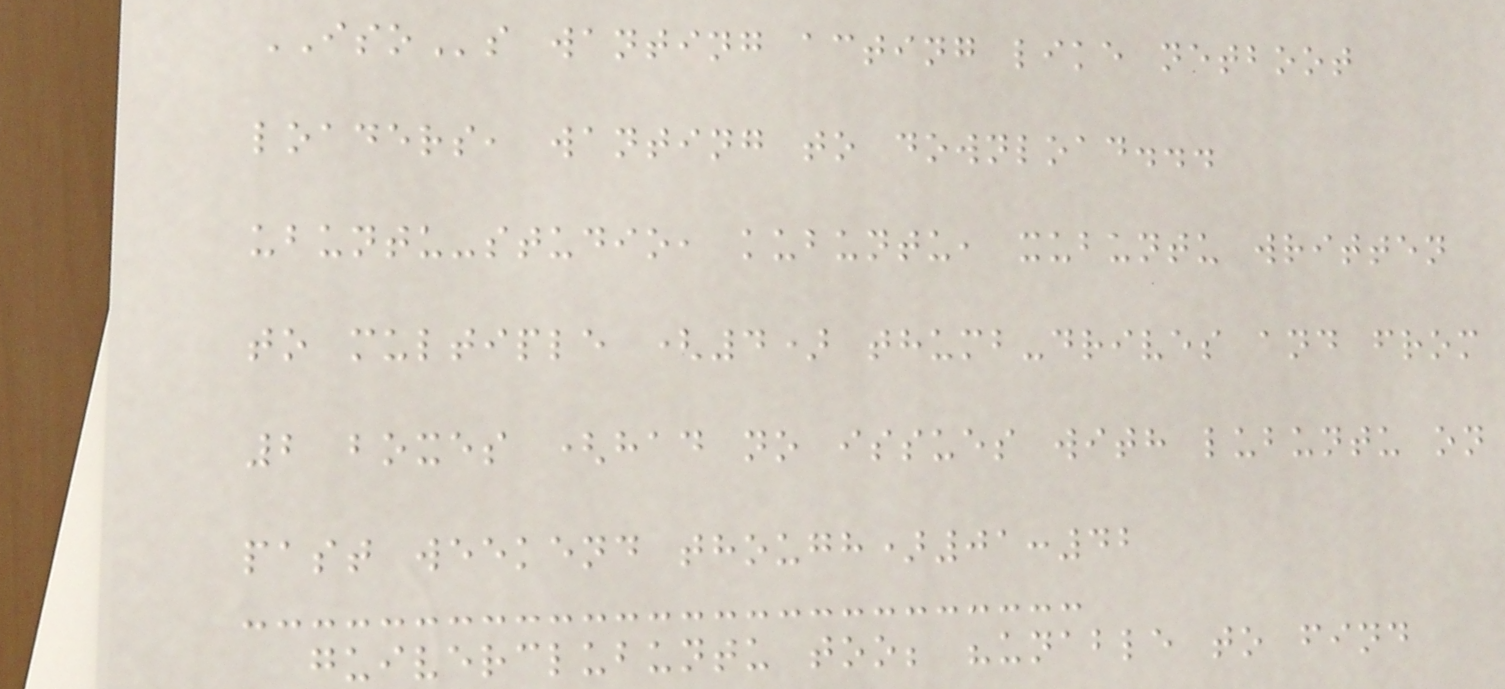ISOs wanting acting like netboot
loaders, wanting to download...
ubuntu-studio, kubuntu, xubuntu written
to multiple (4) thumb-drives and from
2 boxes (had no issues with lubuntu on
past weekend though)01:42
guiverclubuntu too; "unable to find
